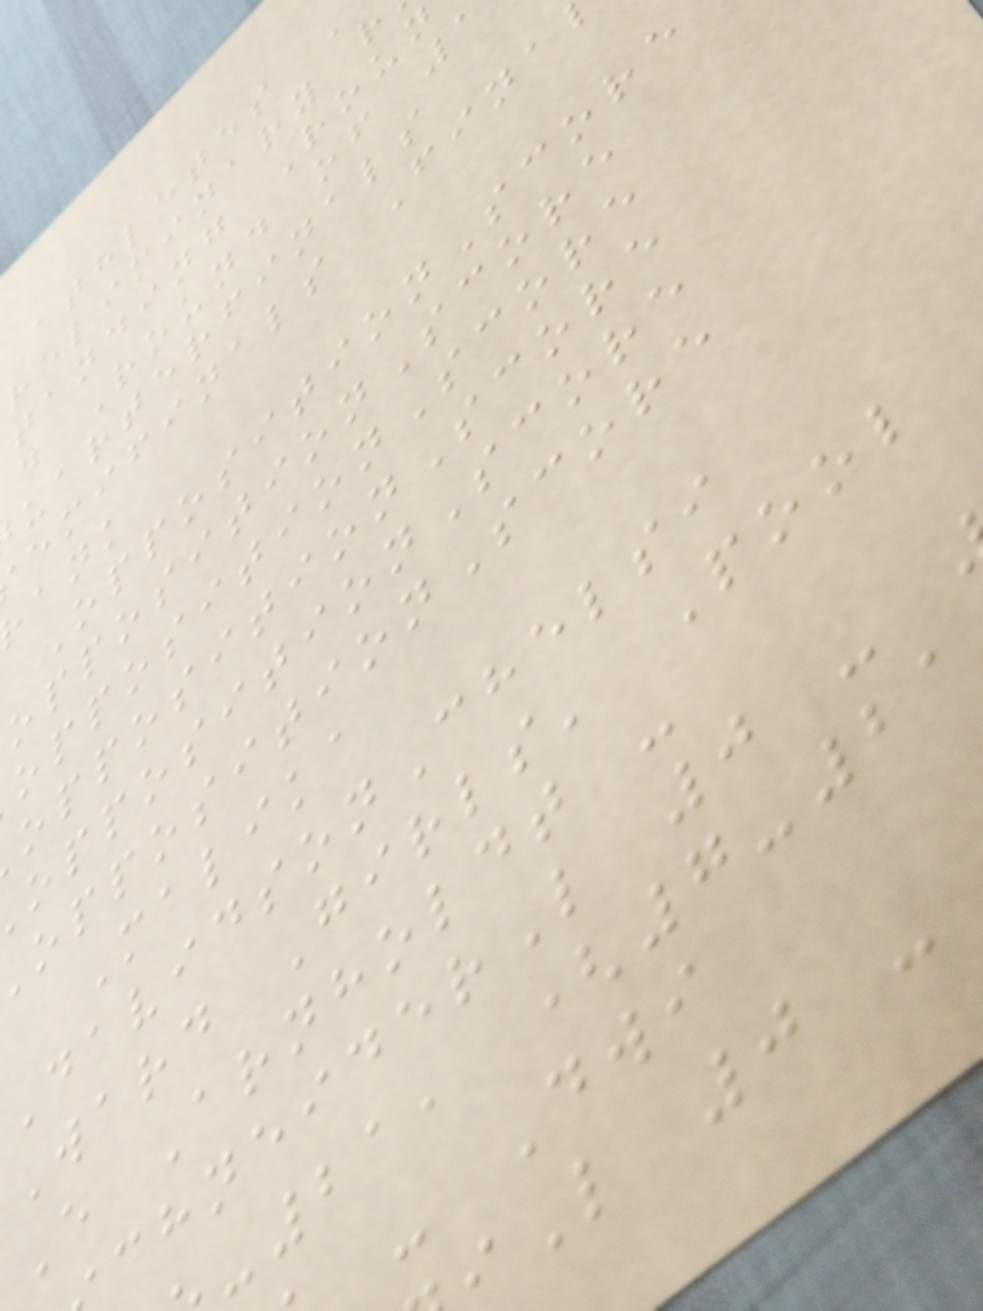Athletes
reliminary r
tanding Roun
d Round of
uarterfinals
emifinals Fina
OppositionScore
ppositionScore
ppositionScore
ppositionScore
ppositionScore
ppositionScore
Malika
DavidsonChelsi
Ward Girls' Pool
E Arnholdt -
chneiderL 0 -
-21, (7-21
- Dwi
L 0 -
